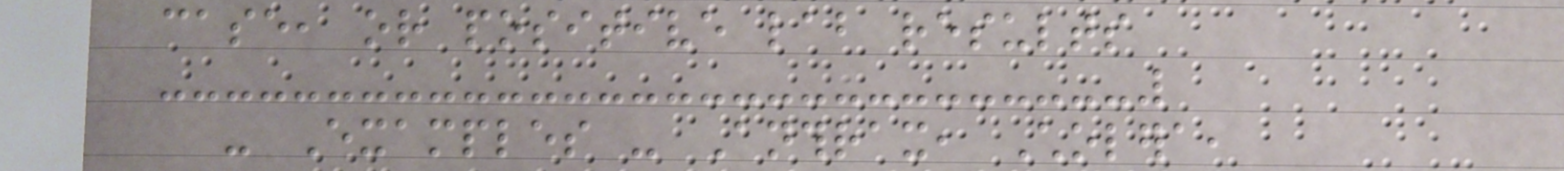case, or positive lab results
- Examples - Anthrax, Cholera,
